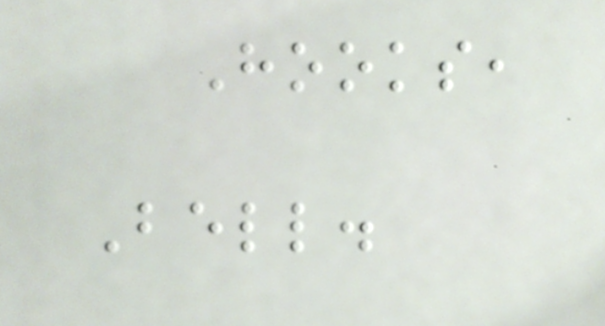Hooks,
Bell.
